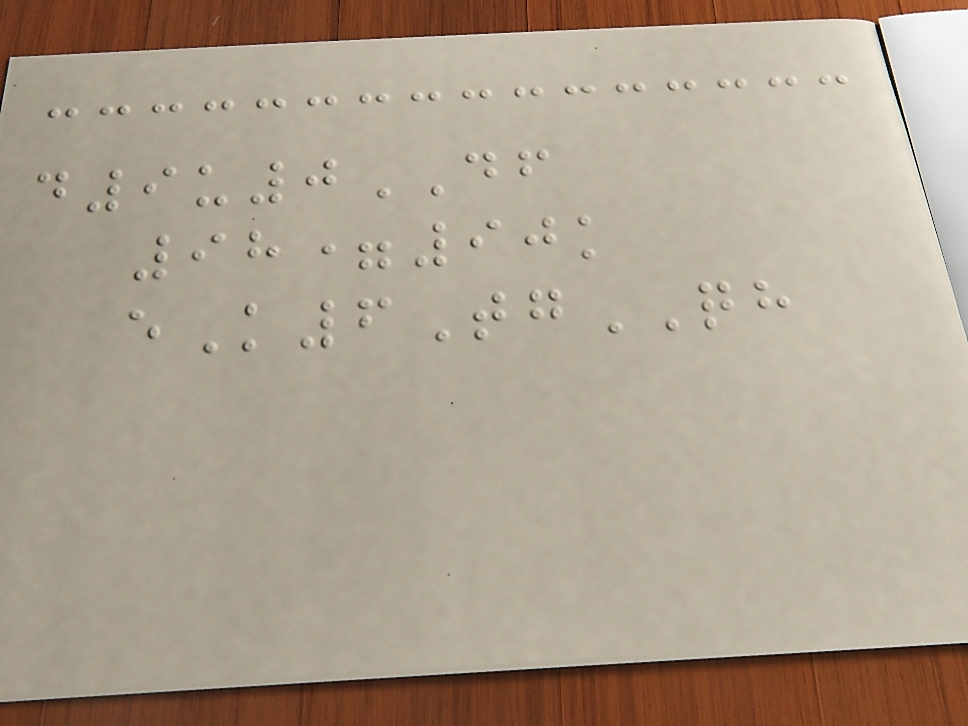d9u0DF
98=90k
eK6TgQH
